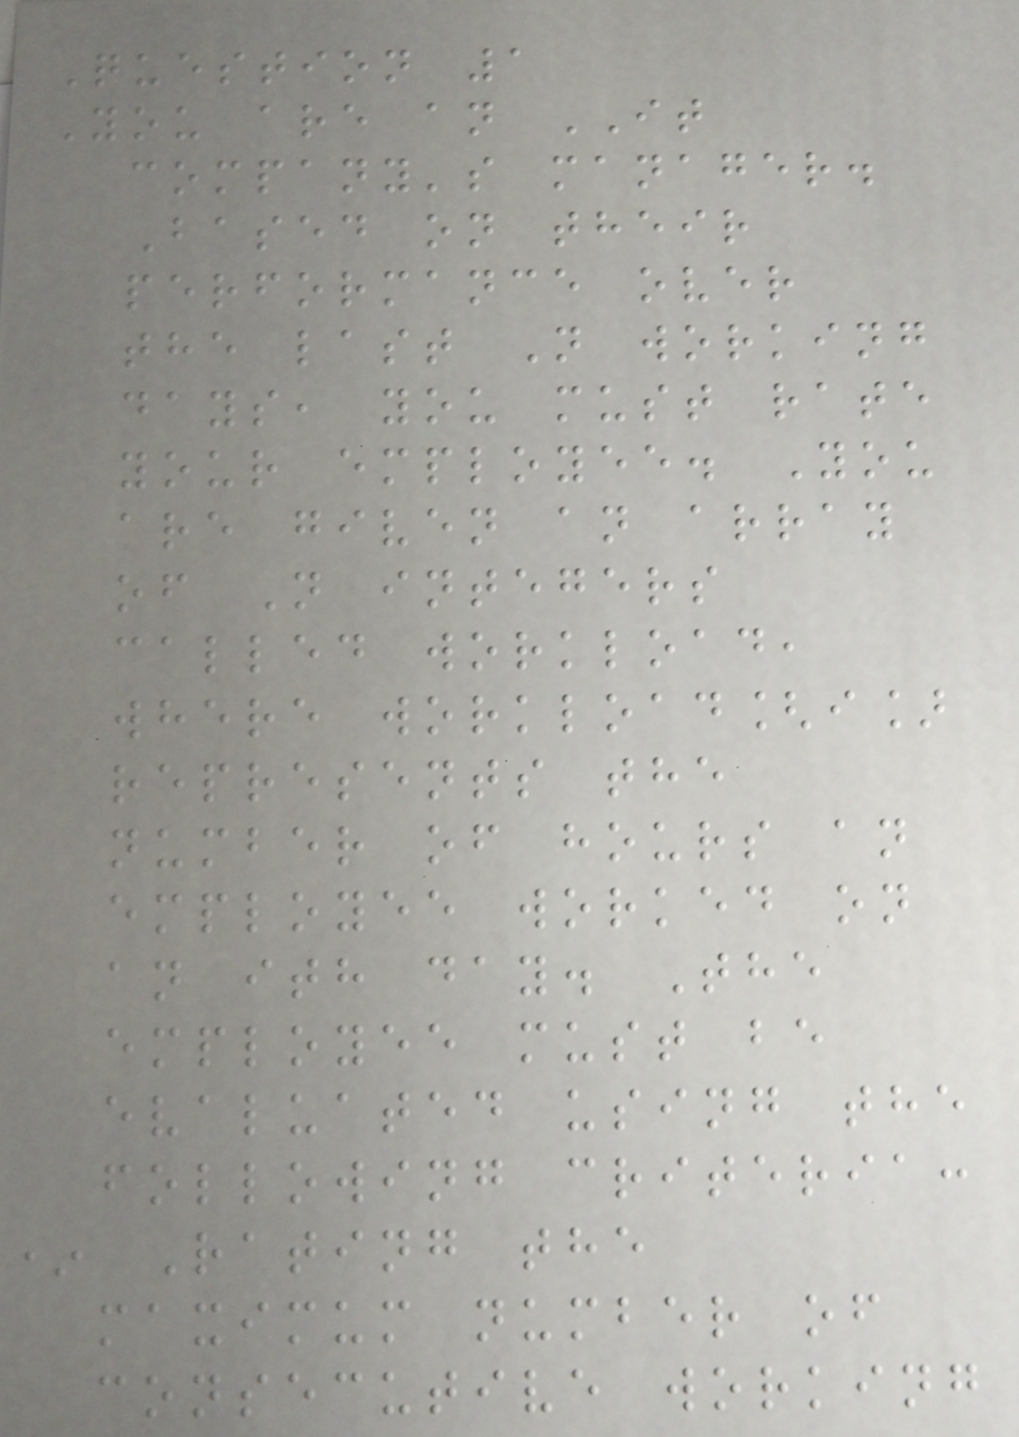Question 1
You are an IT
company's manager.
Based on their
performance over
the last N working
days, you must rate
your employee. You
are given an array
of N integers
called workload,
where workload[i]
represents the
number of hours an
employee worked on
an ith day. The
employee must be
evaluated using the
following criteria:
* Rating the
maximum number of
consecutive working
